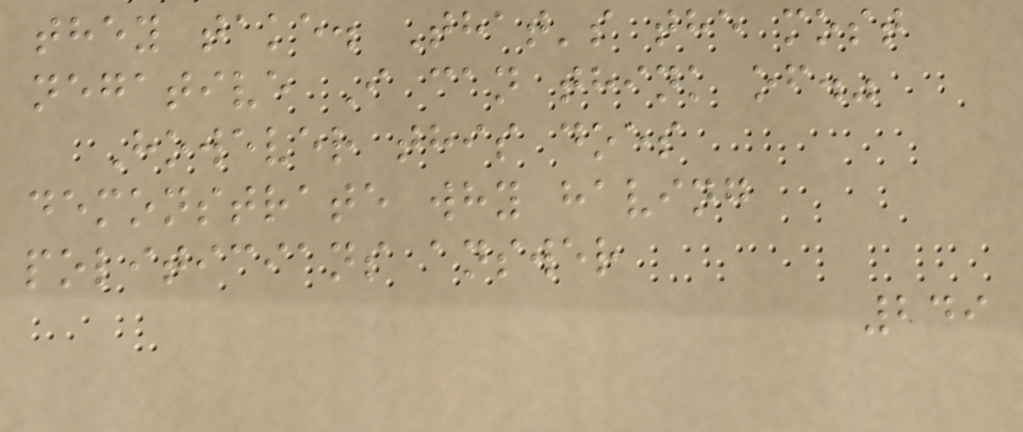they take. That's the most
negative I can think of."
However this does
demonstrate why having
politicians answer
249
